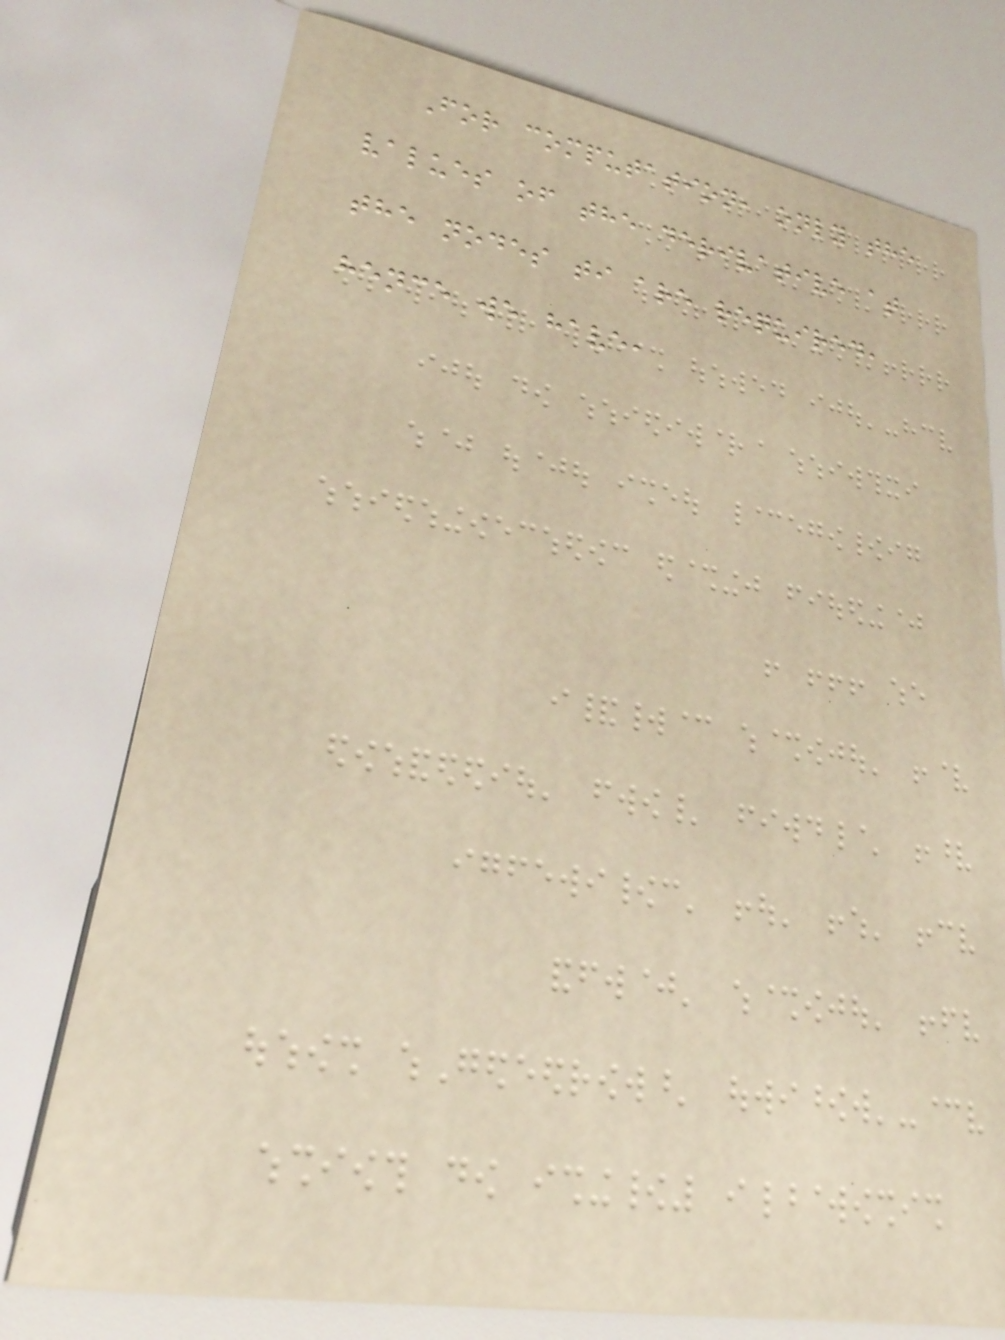For computation, only the
values of the derivative at
the nodes ti are required,
hence we have,
